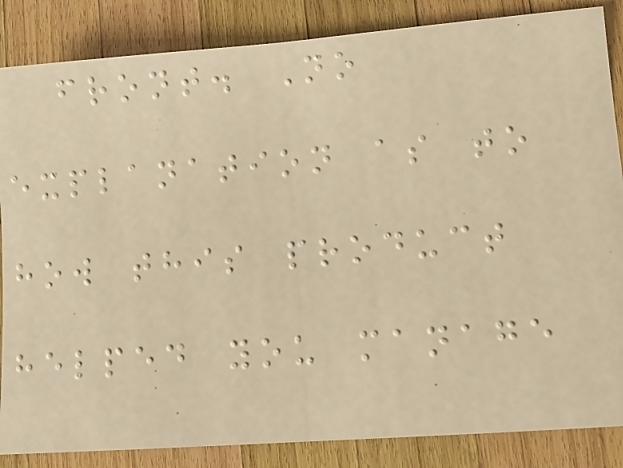front. No
explanation as to
how this product
helped you manage
